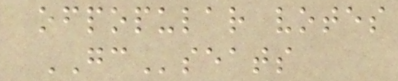ofpopular votes
GCseats
